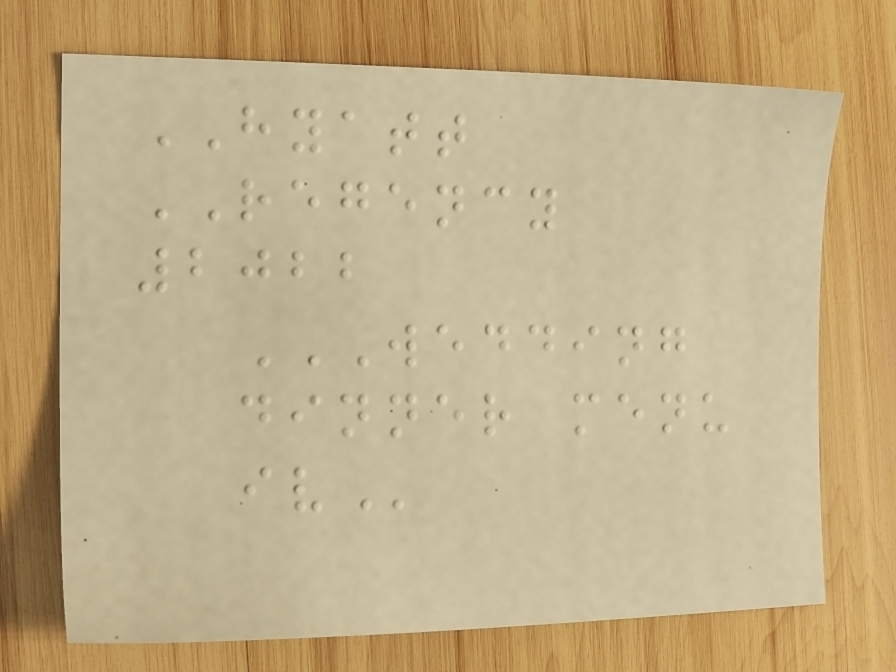HYATT
REGENCY
2022
WEDDING
DINNER MENU
IV
